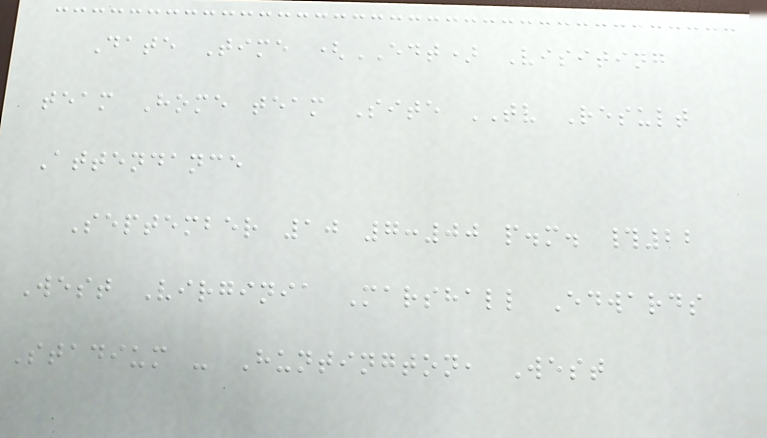Date Time (EDT) Visiting
team Home team Site TV Result
Attendance
September 10 7:00 p.m. #22
West Virginia Marshall Edwards
Stadium - Huntington, West
